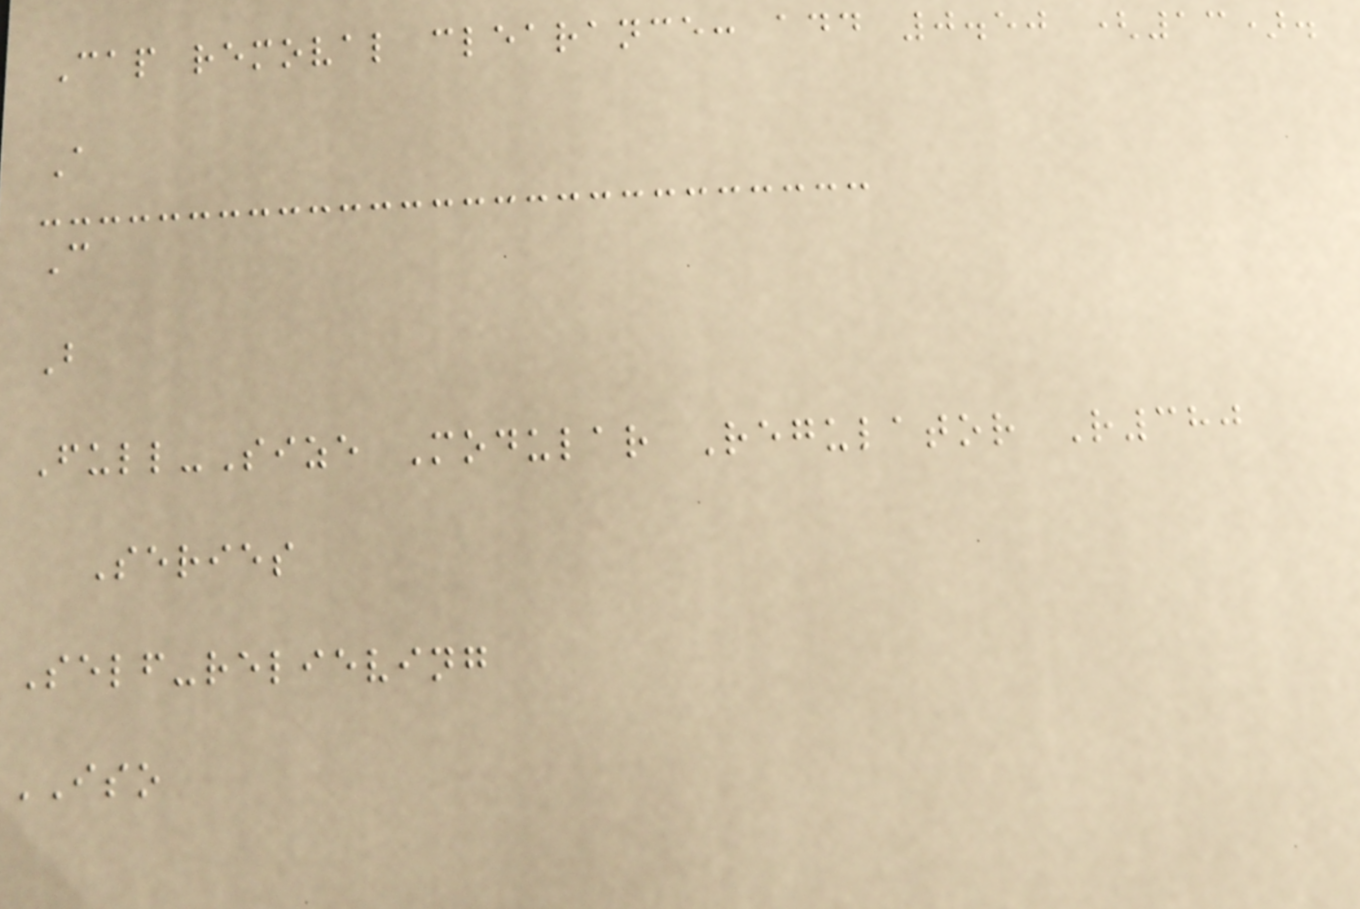Cap removal clearance: add 0.50 (13).
A
C
B
Full-Size Modular Regulator R380
Series
Self-relieving
ISO
